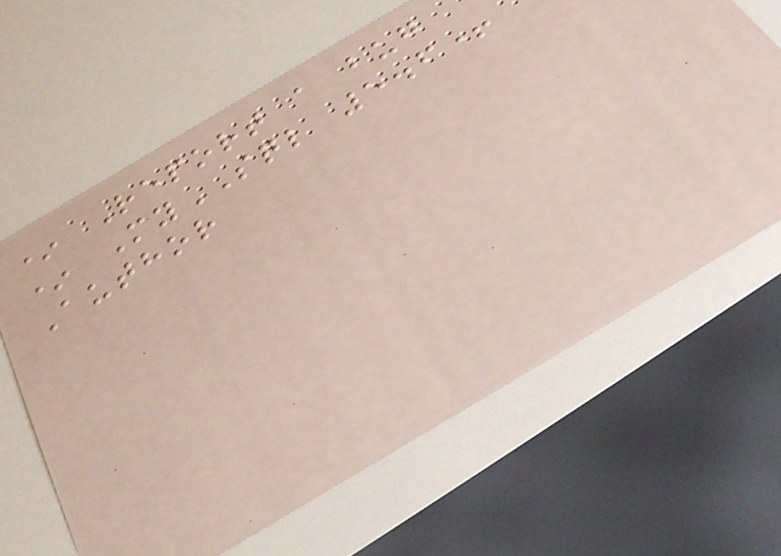* Report a bug
* MySQL 5.6+
Author
